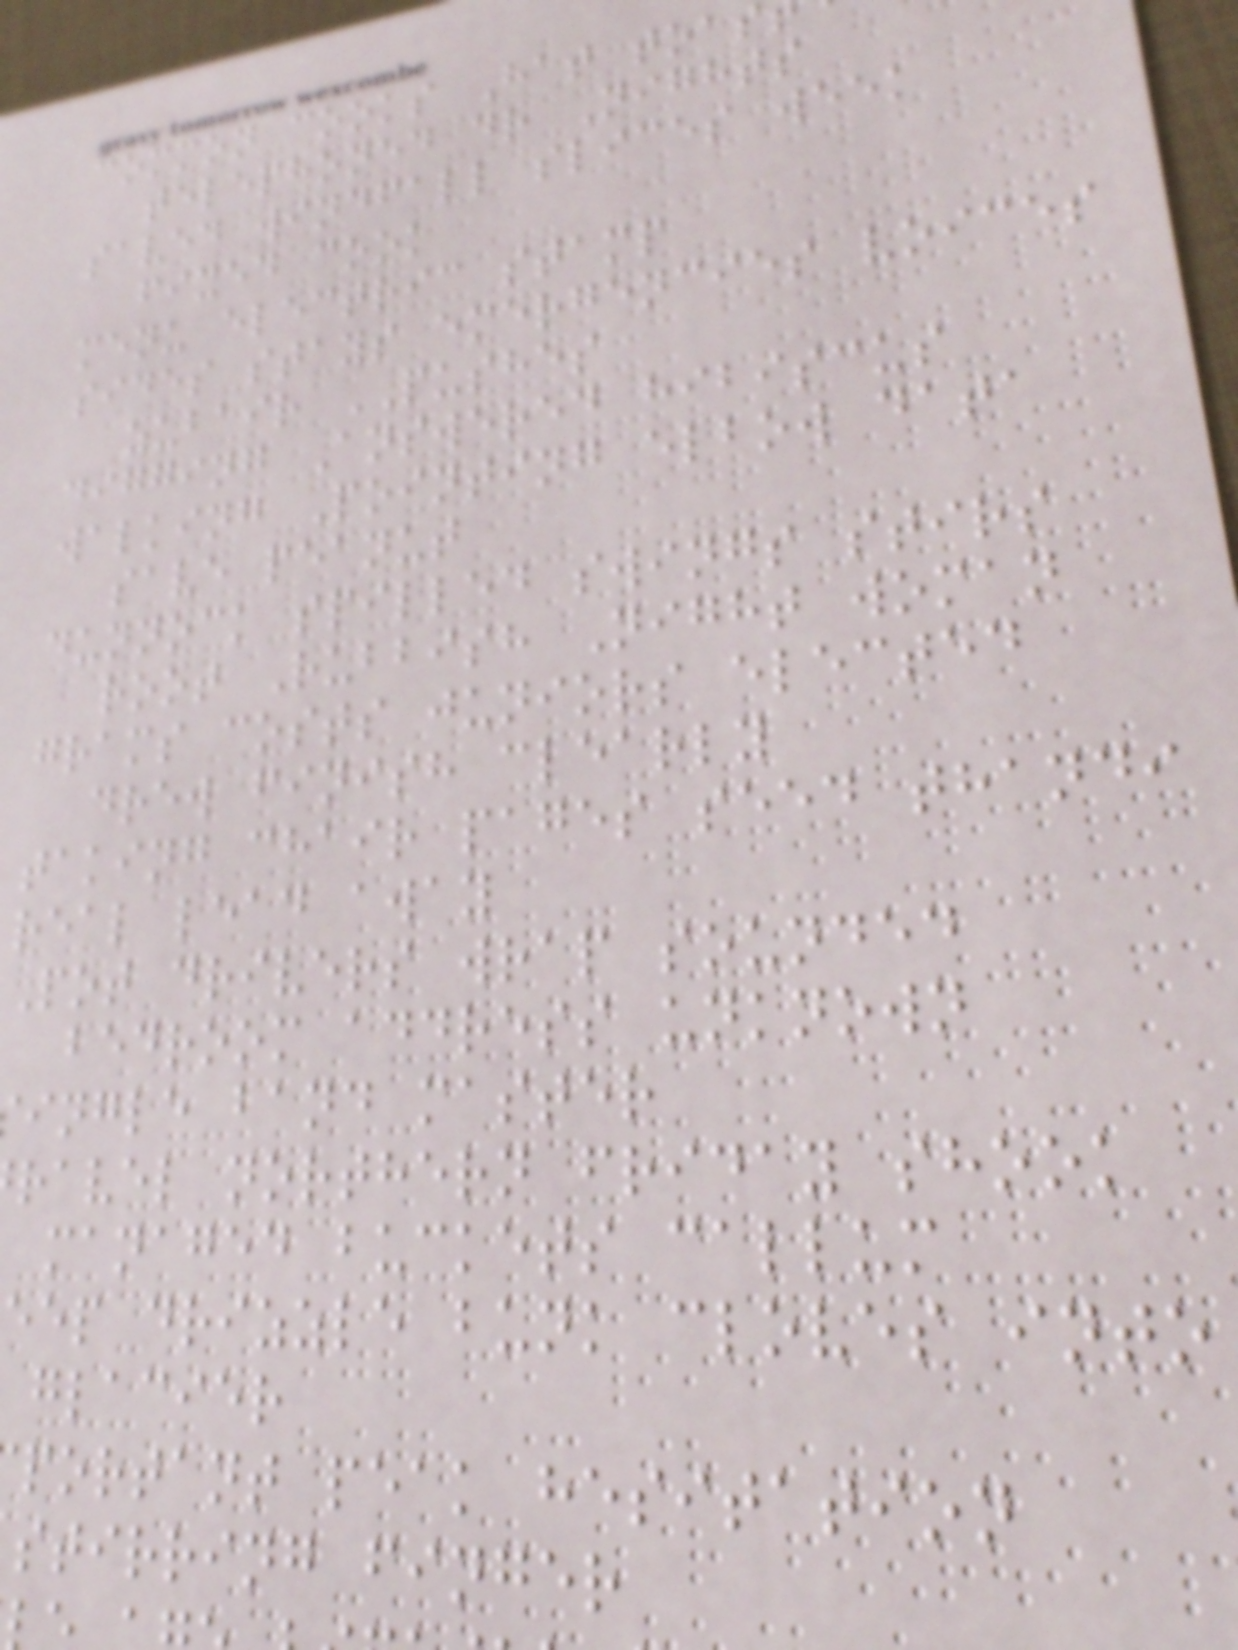common cooks Hat toas
telephoned dr Nights
saved windfall slices week
fixed cook
menu electric stamp
sides stays emergencies voices
zubair PUSHES
digging Answered hibiscus
walking Pointing elbow data
save peanut
dunnock spilled swings stirs
root Rubbish Night woman
grams costs juniors elected
drew finish clearly
taking chair pages seed thandi
real lead away
Pot drivers wrap sounded
bedroom address unknown
ingle band master
ravel northern friday shook
managed buckets callum
eep drizzle bunk cloves into
glacier
portant peak hesitation
stirring finger
